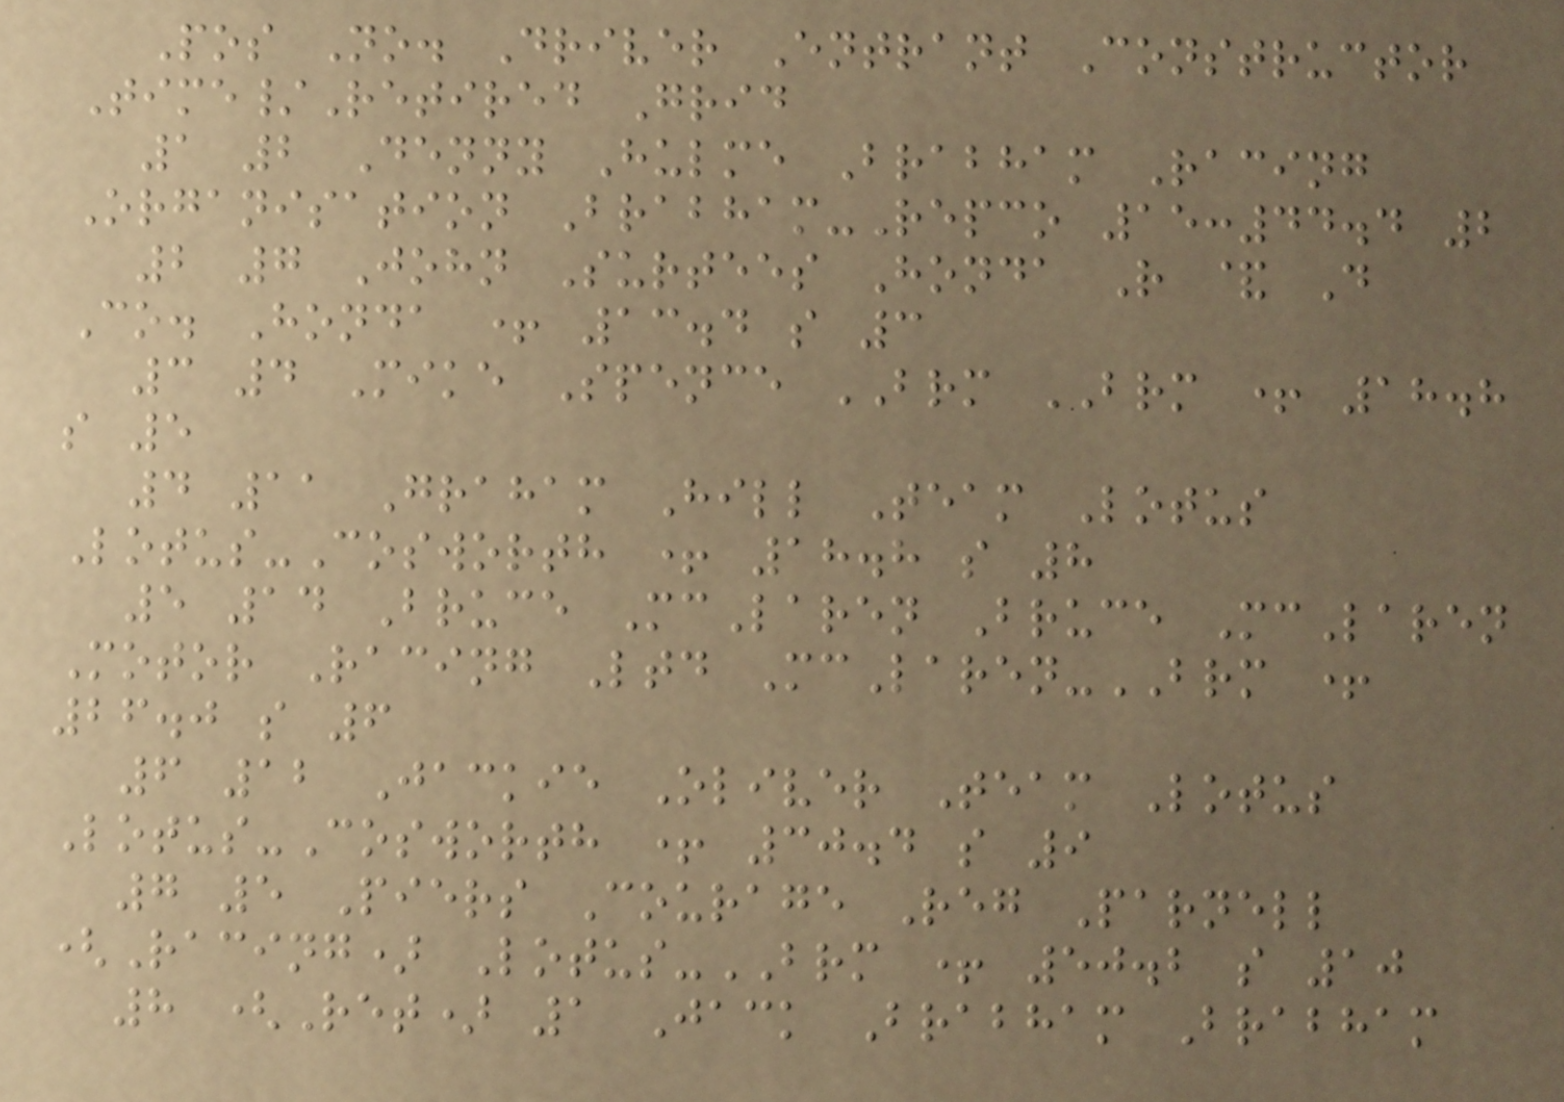Pos No. Driver Entrant Constructor
Time/Retired Grid
1 2 Denny Hulme Brabham Racing
Organisation Brabham-Repco 15:44.4 2
2 7 John Surtees Honda R & D
Co. Honda + 13.4 s 3
3 4 Mike Spence BRM BRM + 18.8
s 5
4 11 Graham Hill Team Lotus
Lotus-Cosworth + 18.8 s 8
5 14 Bruce McLaren Bruce McLaren
Motor Racing Ltd McLaren-BRM +
26.0 s 6
6 12 Jackie Oliver Team Lotus
Lotus-Cosworth + 30.4 s 9
7 5 Piers Courage Reg Parnell
(Racing) Lotus-BRM + 50.2 s 10
8 (Ret) 1 Jack Brabham Brabham
